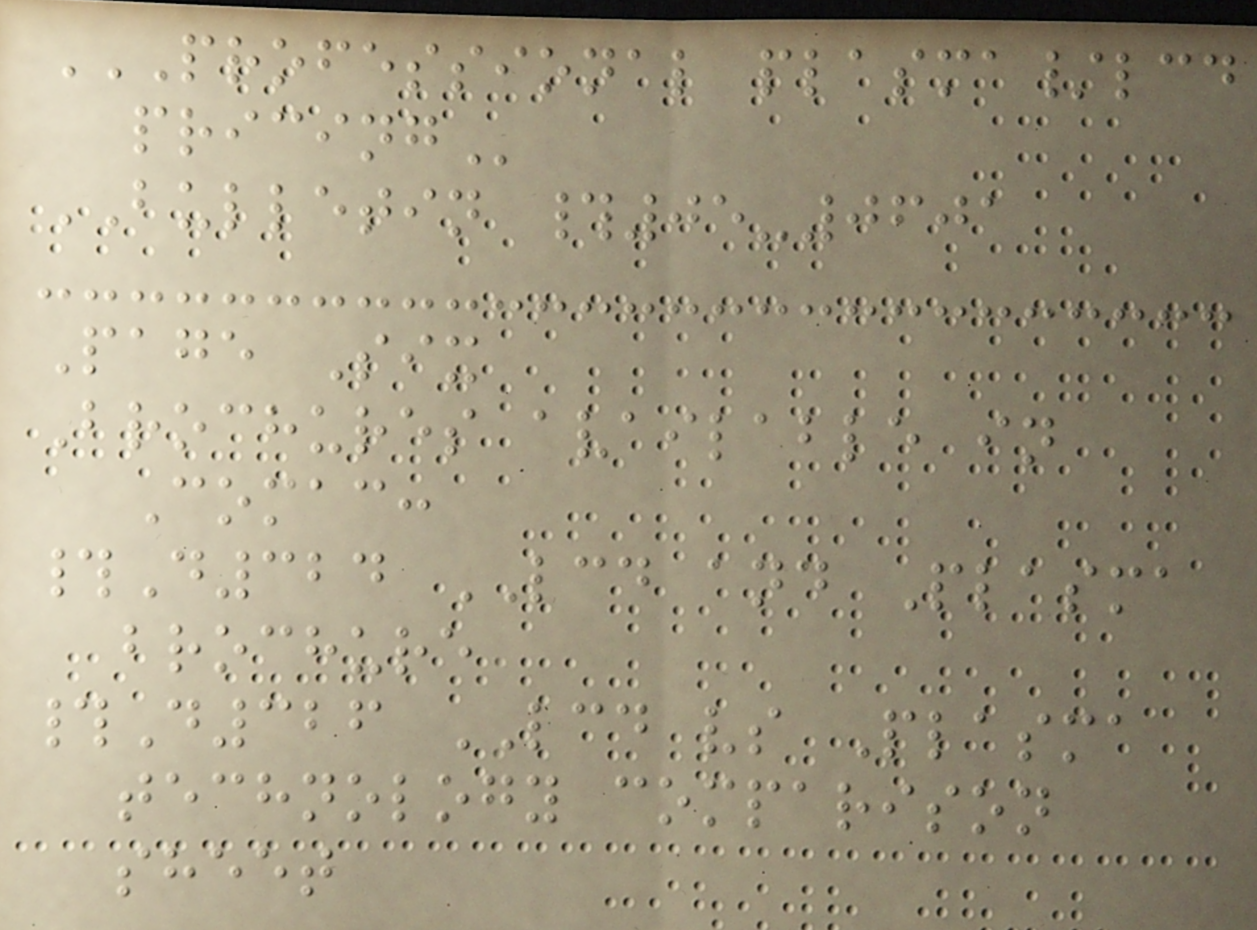PROFESSIONAL PLASMA/LCD
PRICING
BULLETIN #05-0601
Page Six
Brochures available in
Comac:
#D324 LCD and Plasma
brochure
#D326 LCD vs Plasma
technology comparison
sheet
